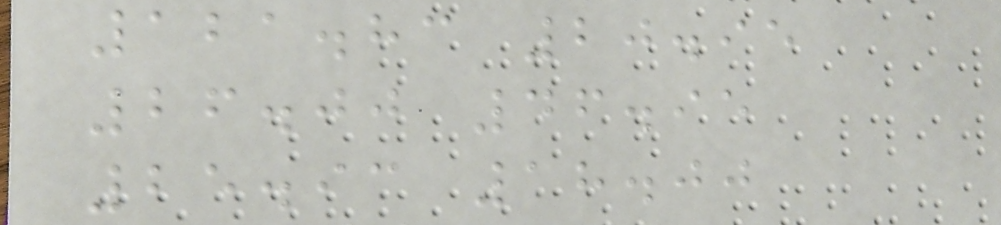121.83 20.95
26.00 46.95
25.93 18.00
